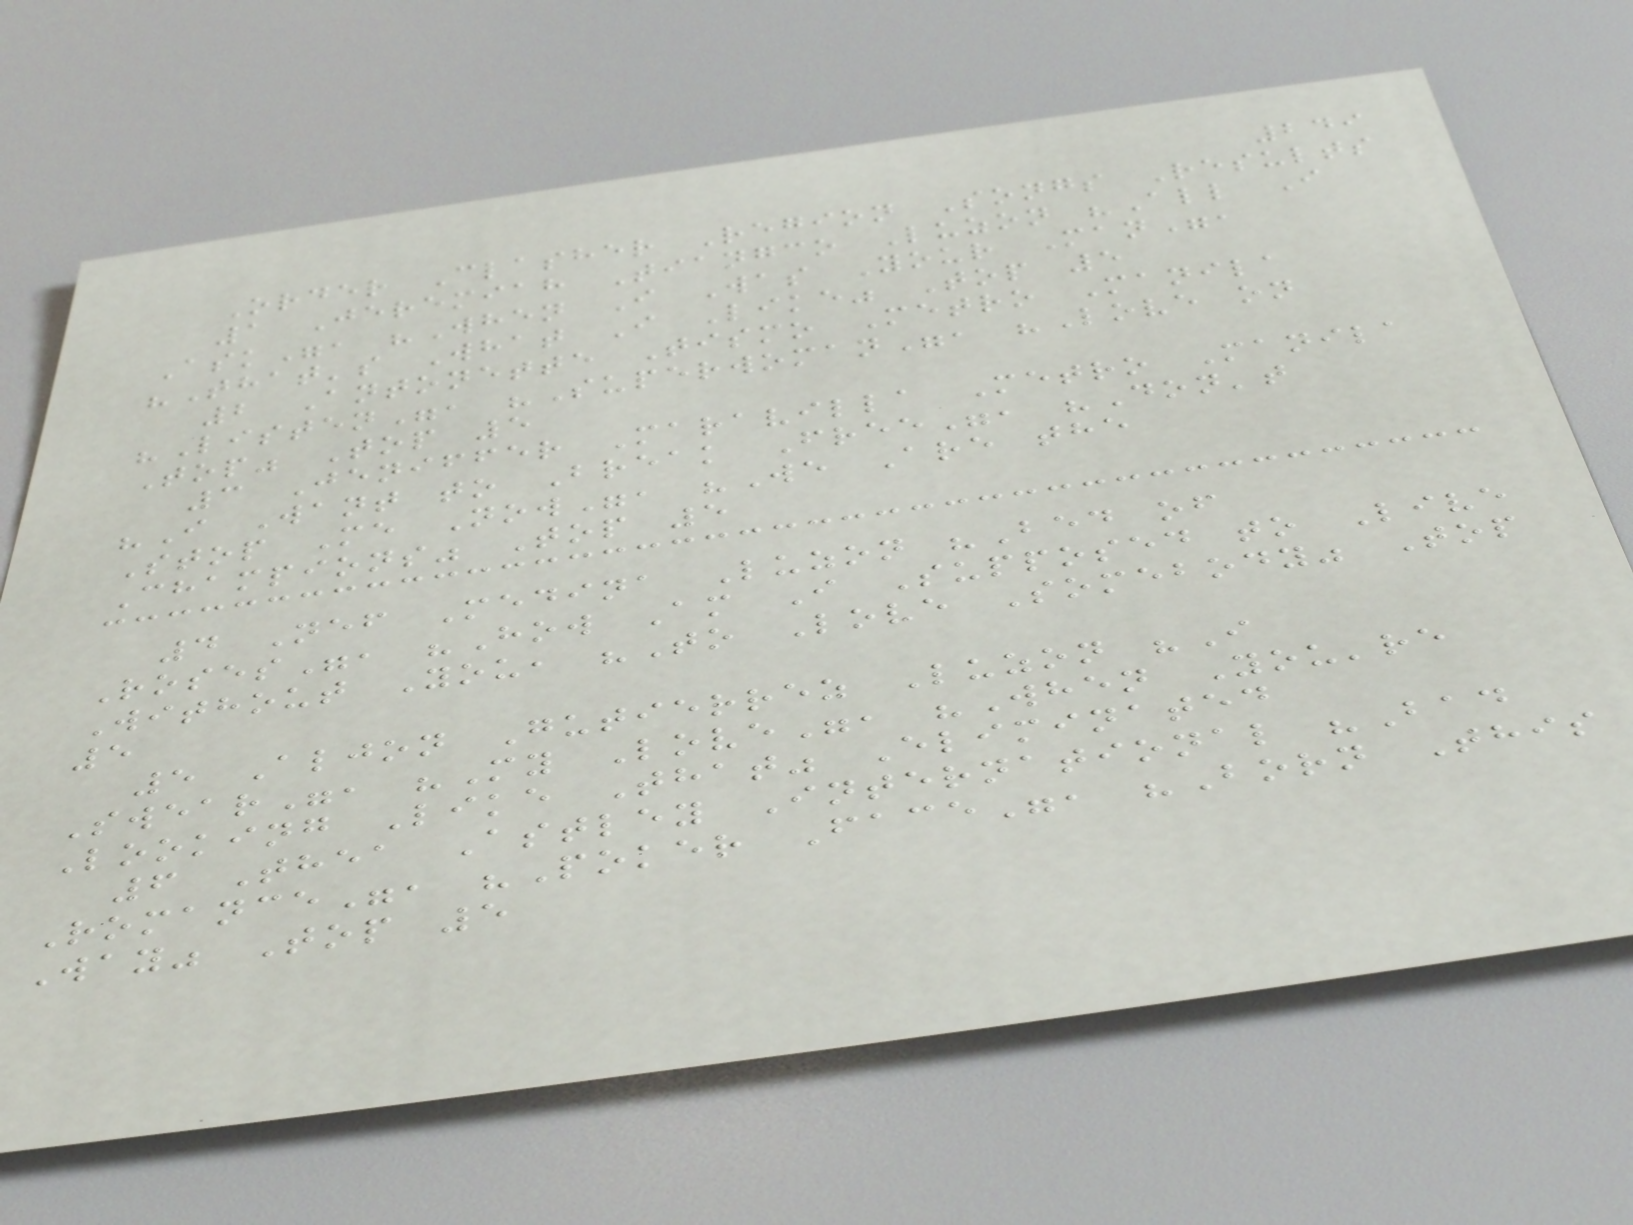249
Order Clasher Region Songs Results
1 Jeremiah Tiangco Luzon "All I
Ask", "When I Was Your Man",
"That's What I Like" Top 5
2 Antonette Tismo Metro Manila
"Listen", "Superwoman", "Love on
Top" Top 5
3 Jeniffer Maravilla Metro Manila
"I Want to Break Free", "Don't
Stop Me Now", "We Are the
Champions" Top 5
4 Nef Medina Luzon "Bed of
Roses", "How Am I Supposed to Live
Without You, "To Love Somebody" Top
5
5 Aljon Gutierrez Luzon "I
Swear", "My Love", "When You're
Looking Like That" Eliminated
6 Thea Astley International "Bad
Romance", "Poker Face", "Born This
Way" Top 5
